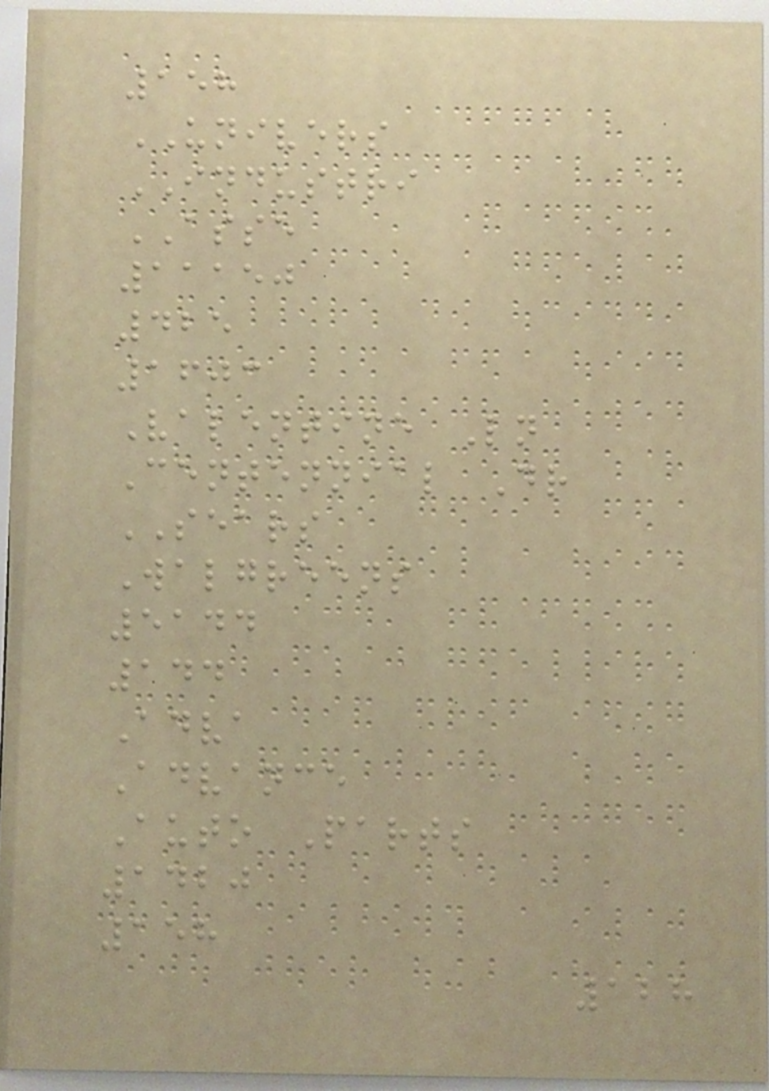158
UNIVERS
INDUSTRI
ASSE
11150
425
1603
Valentine Ln
Centennial Dr
SEARS
Walgreens
5144
144
Adva
Advance
Auto Parts
1420
158
128
